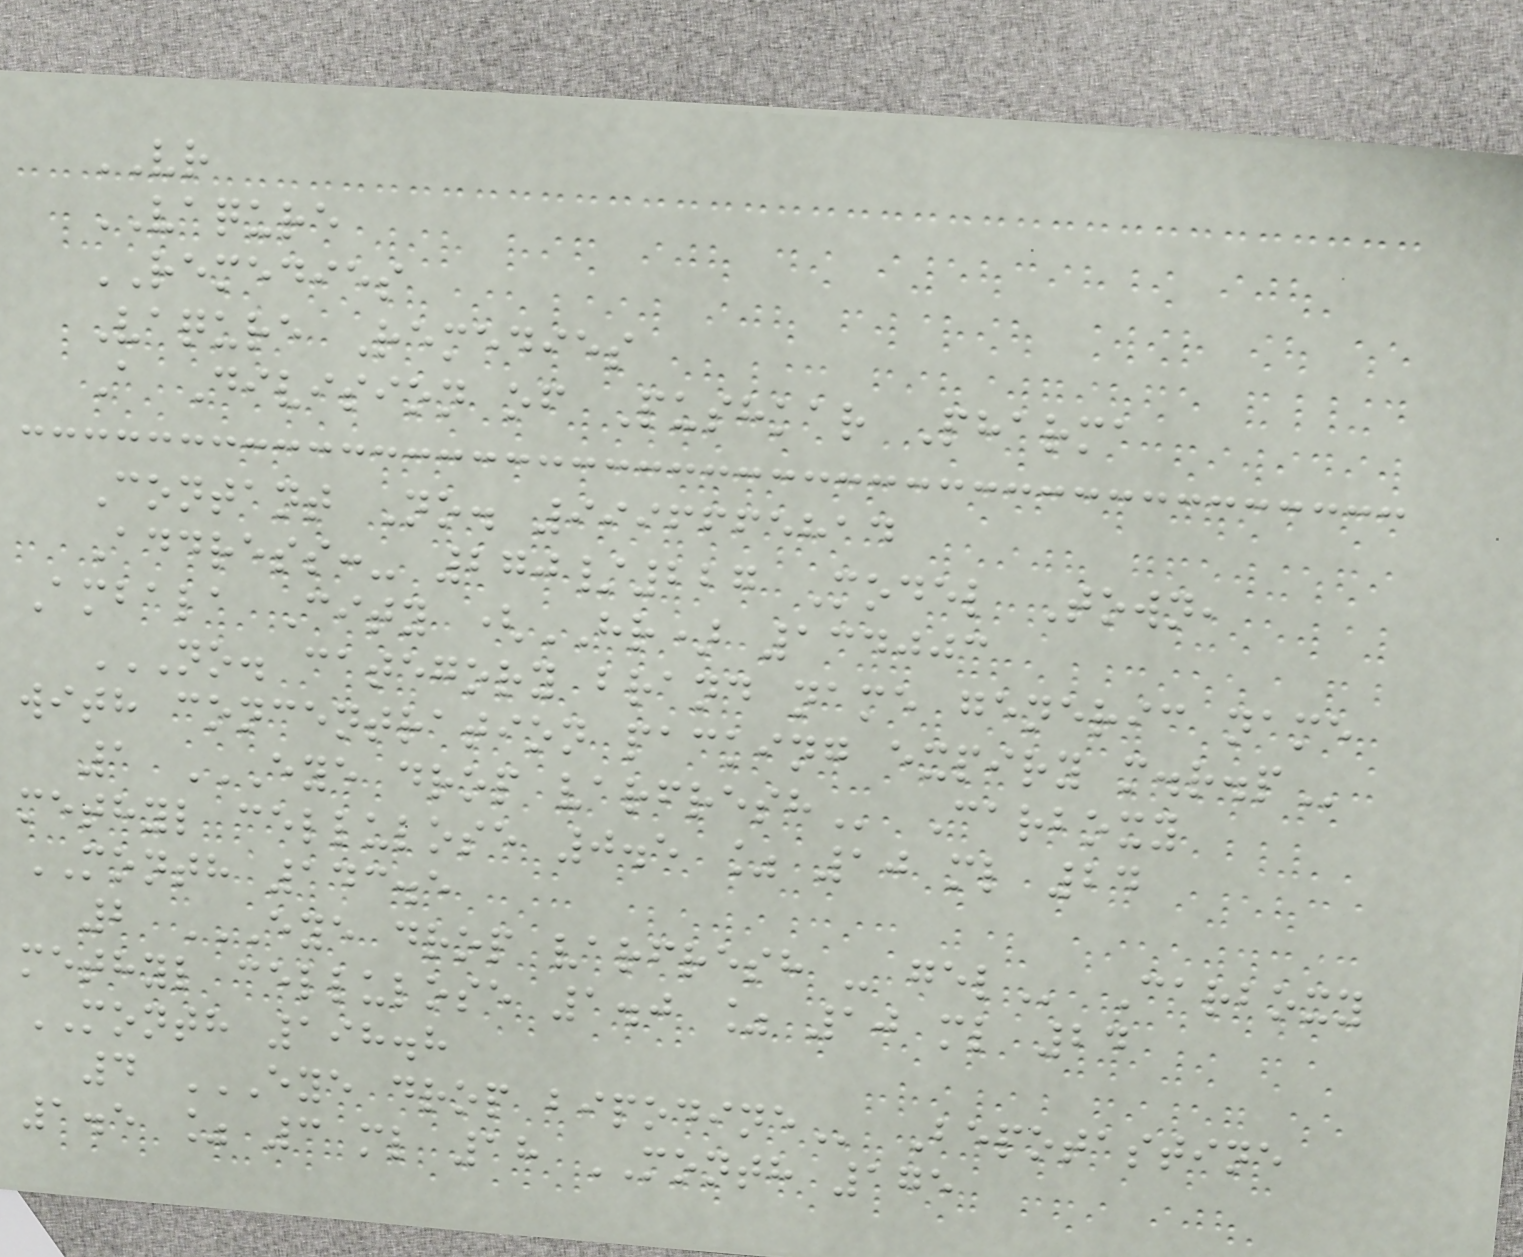VR
VAQURE
REMEDIES
Vaqure Remedies
A Division of Pushkar Pharma
Contant No. 9996665814
Address:- 270/227 Model Town,
Ambala City (HR) 134003
NO. CATEGORY BRAND NAME GENERIC NAME
WITH CONCENTRATION PACKING EXPIRY M.R.P
1 EYE DROP VARFRESH Carboxy
methyl cellulose 0.5 % 10 ml 24
MONTH 143.5
2 EYE DROP VARFRESH - GEL Carboxy
methyl cellulose 1.0 % 10 ml 24
MONTH 198.8
4 EYE DROP BIPODINE Bepotastine
1.5 % 3 ml 18 MONTH 175
